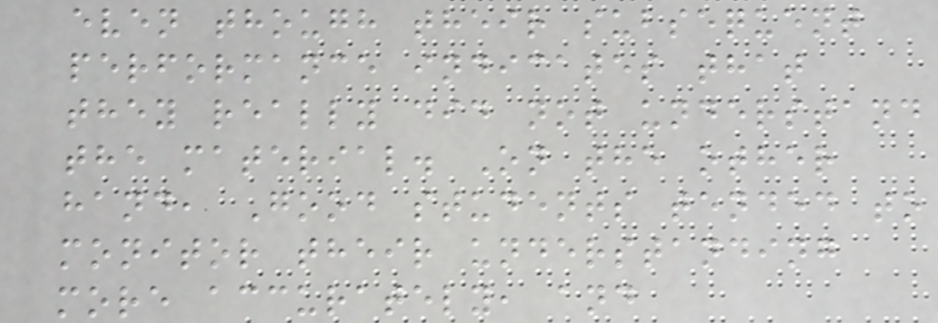even though their subsequent
performance indicates that
they really did not understand
the material. On the other
hand, Good students tended to
monitor their understanding
more accurately, and
